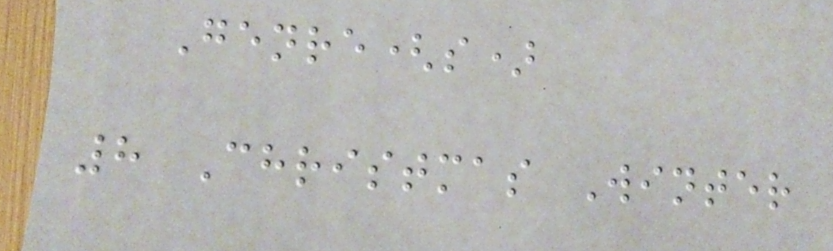Genre(s)
8 Christmas Winter
